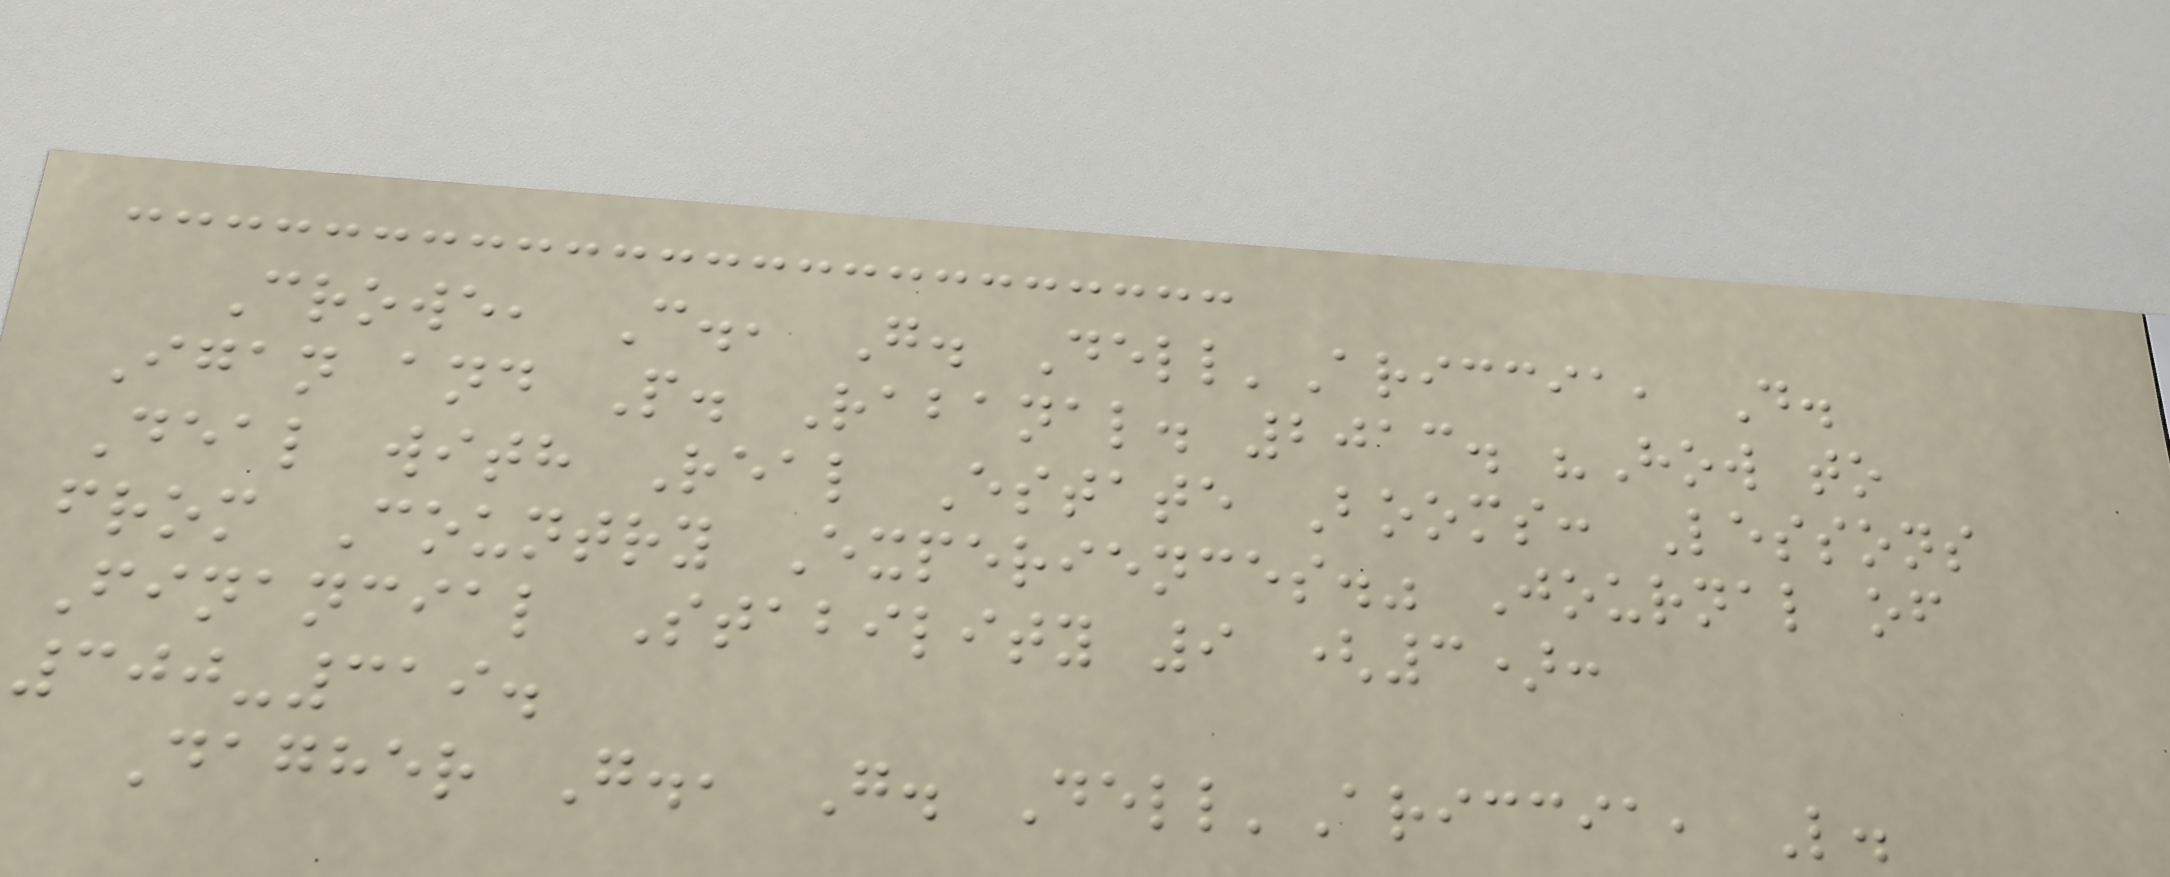Crowe, C., G. Dell'Ariccia, D.
Igan and P. Rabanal. 2013. "How to
Deal with Real Estate Booms: Lessons
from Country Experiences." Journal of
Financial Stability 9 (3):
300-319.
Dagher G., G. Dell'Ariccia, L.
